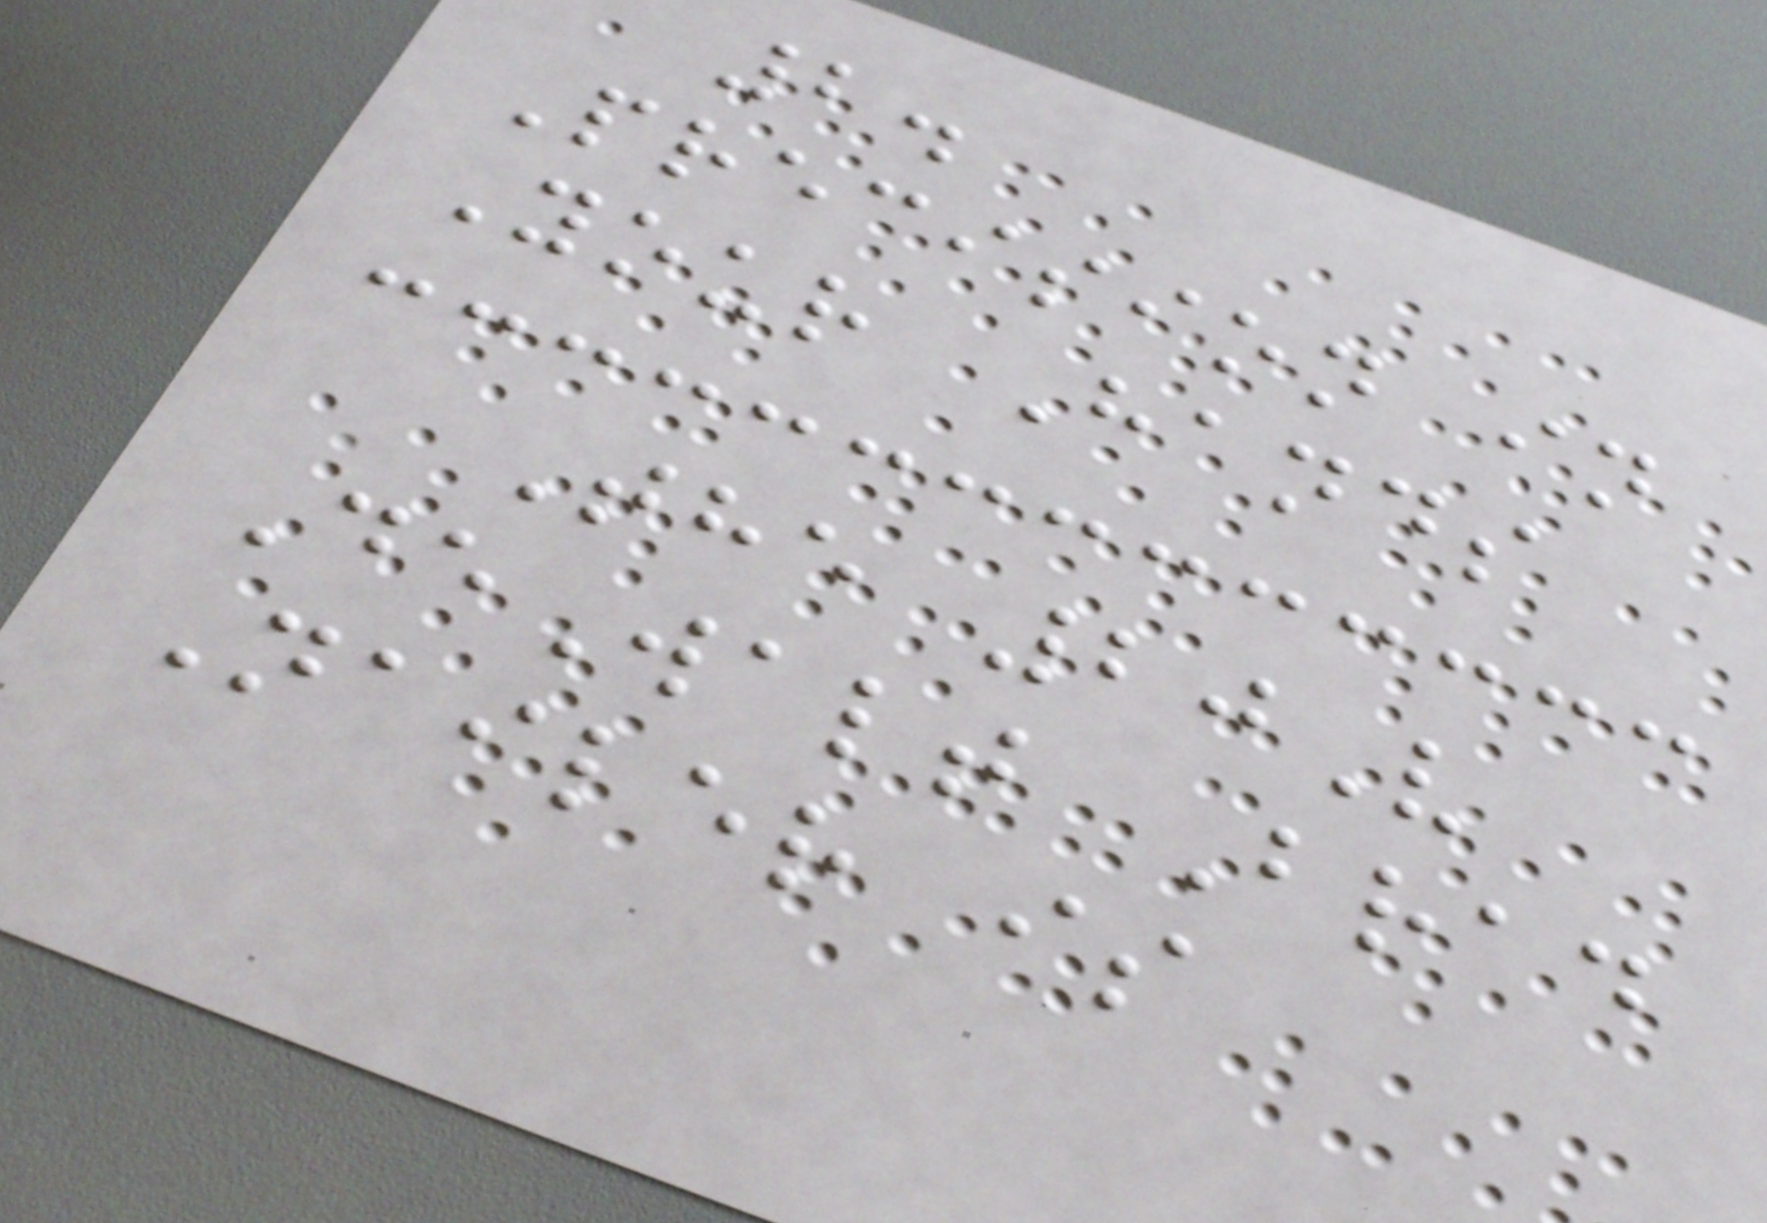2.
Precision in
Your Hands
The 20V
DeWalt Brad
Nailer is
